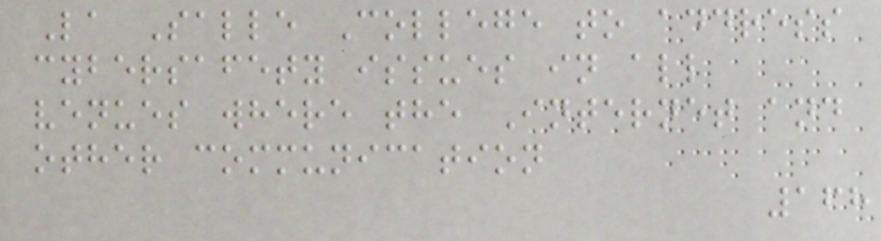La Salle College to address
cybersafety issues in all
venues where the Internet and
other communication
168
